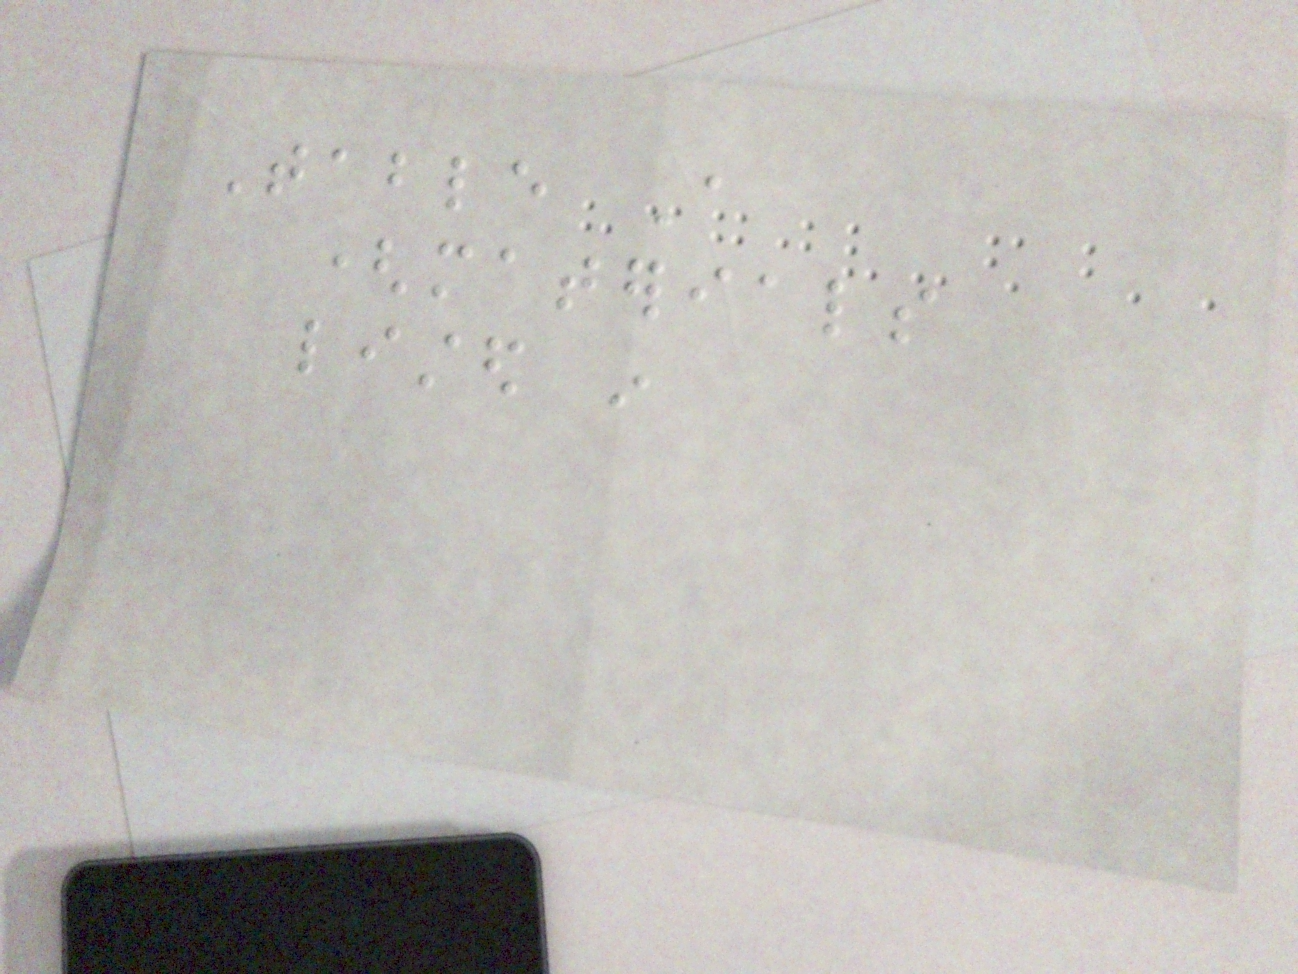Table A
(materials
listed in
